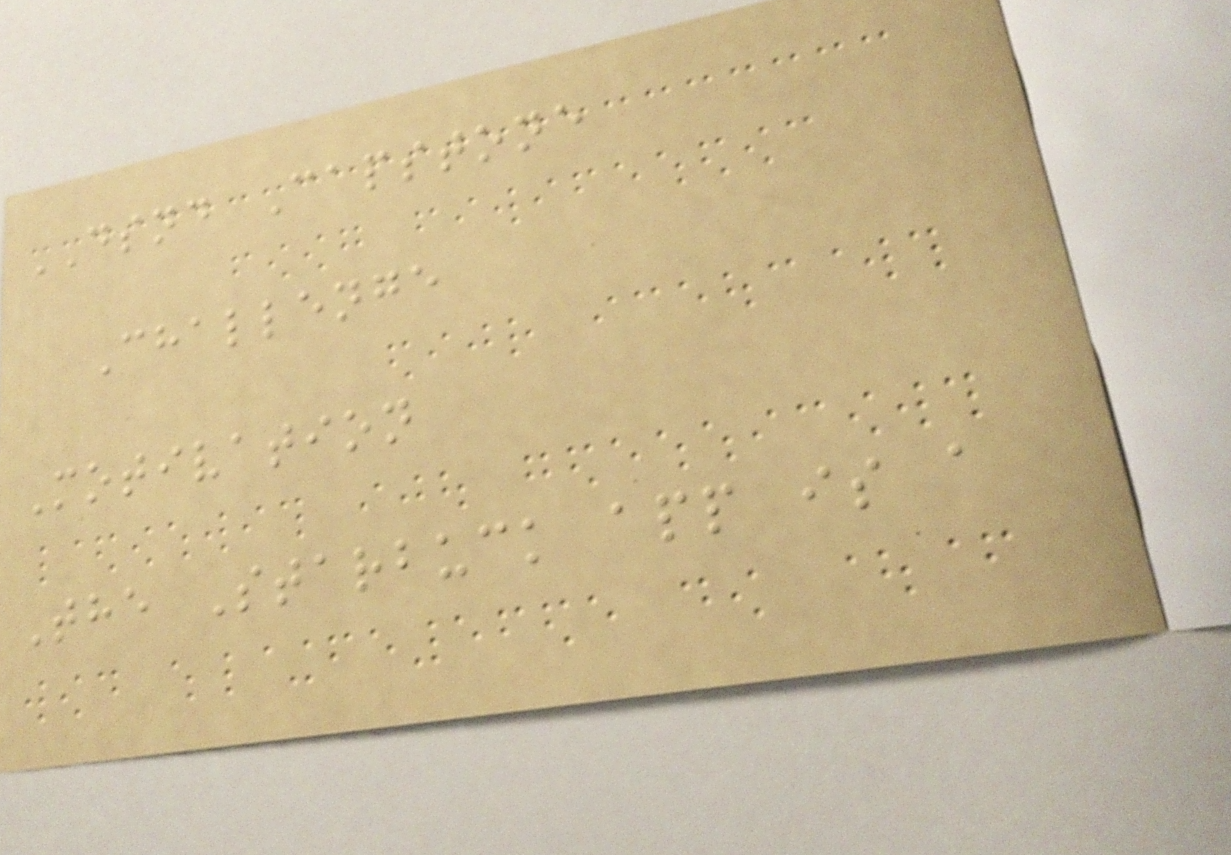DSND Capstone
Challenge
Motivation
The Starbuck app is a
